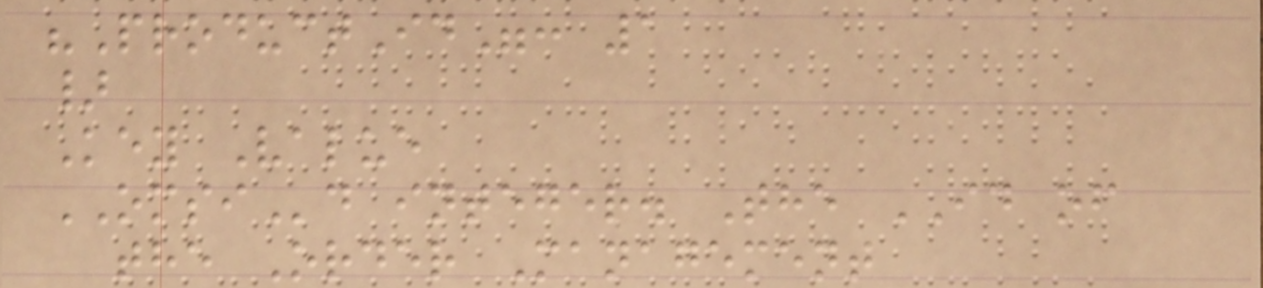"ProductId": 1
}
Key Value
OMSId integer. The ID of
the Order Management
